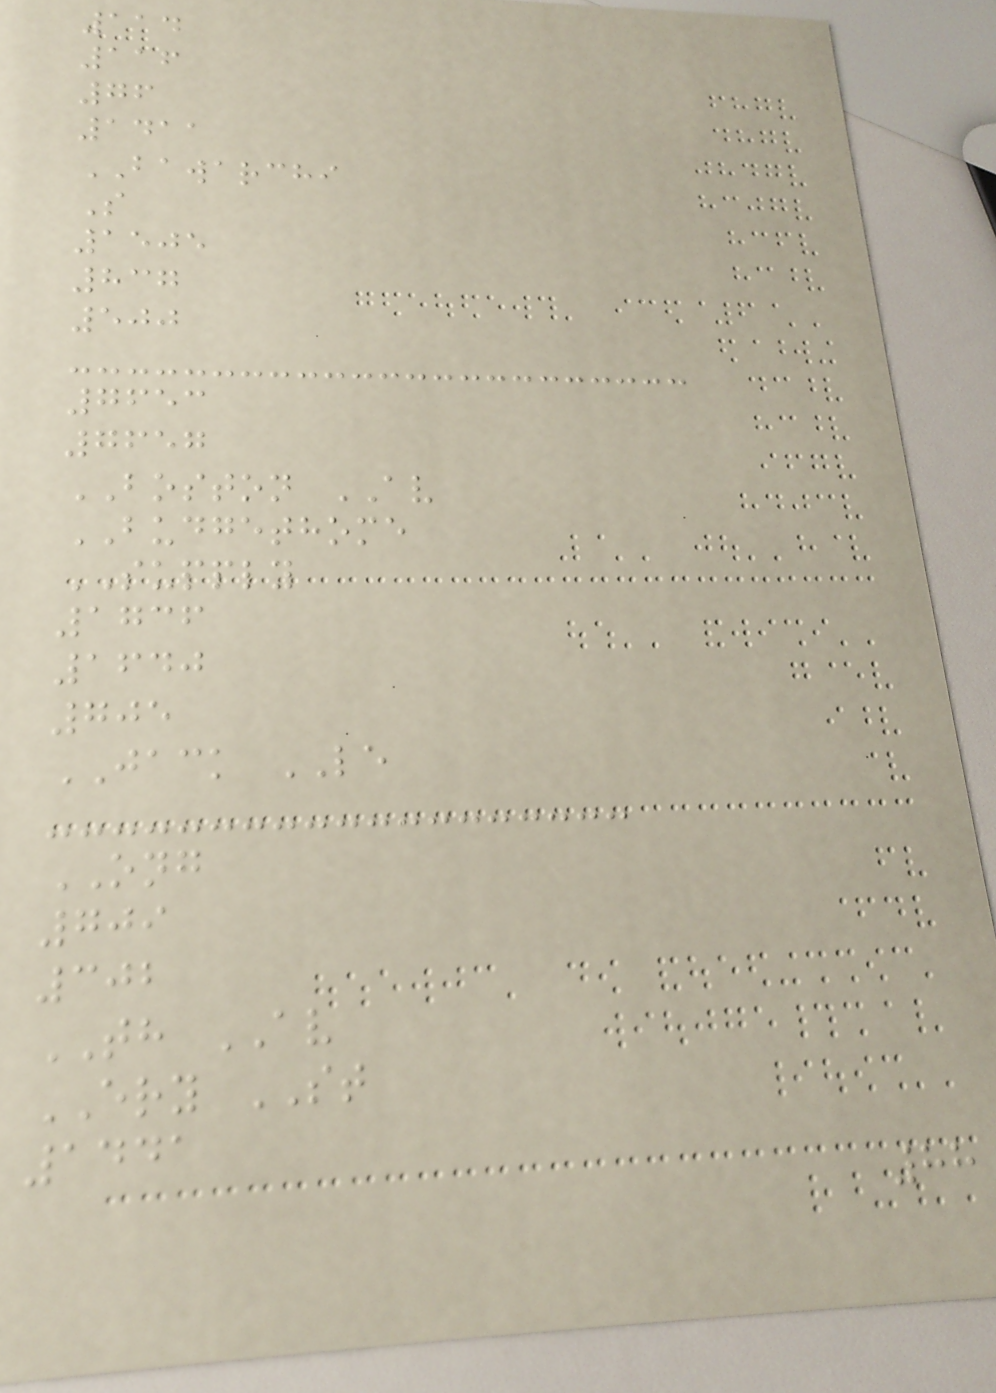114
116
76
1411
BAWARCHI
S
1505
837
500
7653
7657
BOSTON AV
BUDGETHOME
SUPPLY
1736
1640
705
JACK LE
ONG
709
302
TH AV
ERY ST
1441
88
